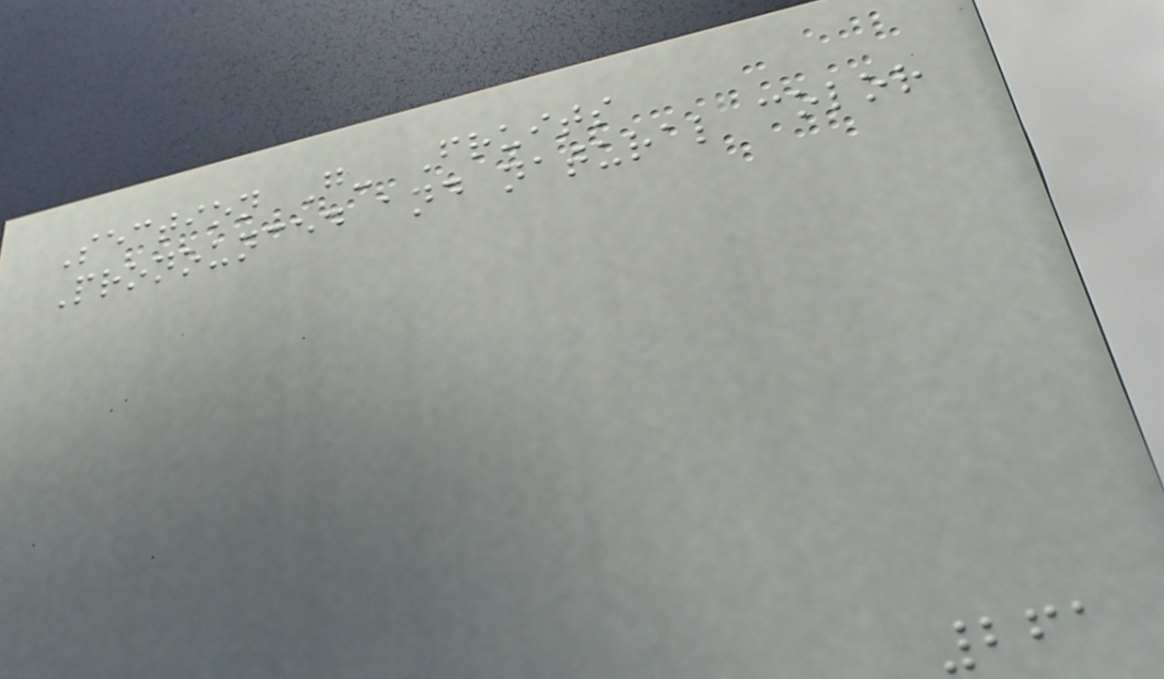Section G- Fruits
Pronounced and natural color
261
